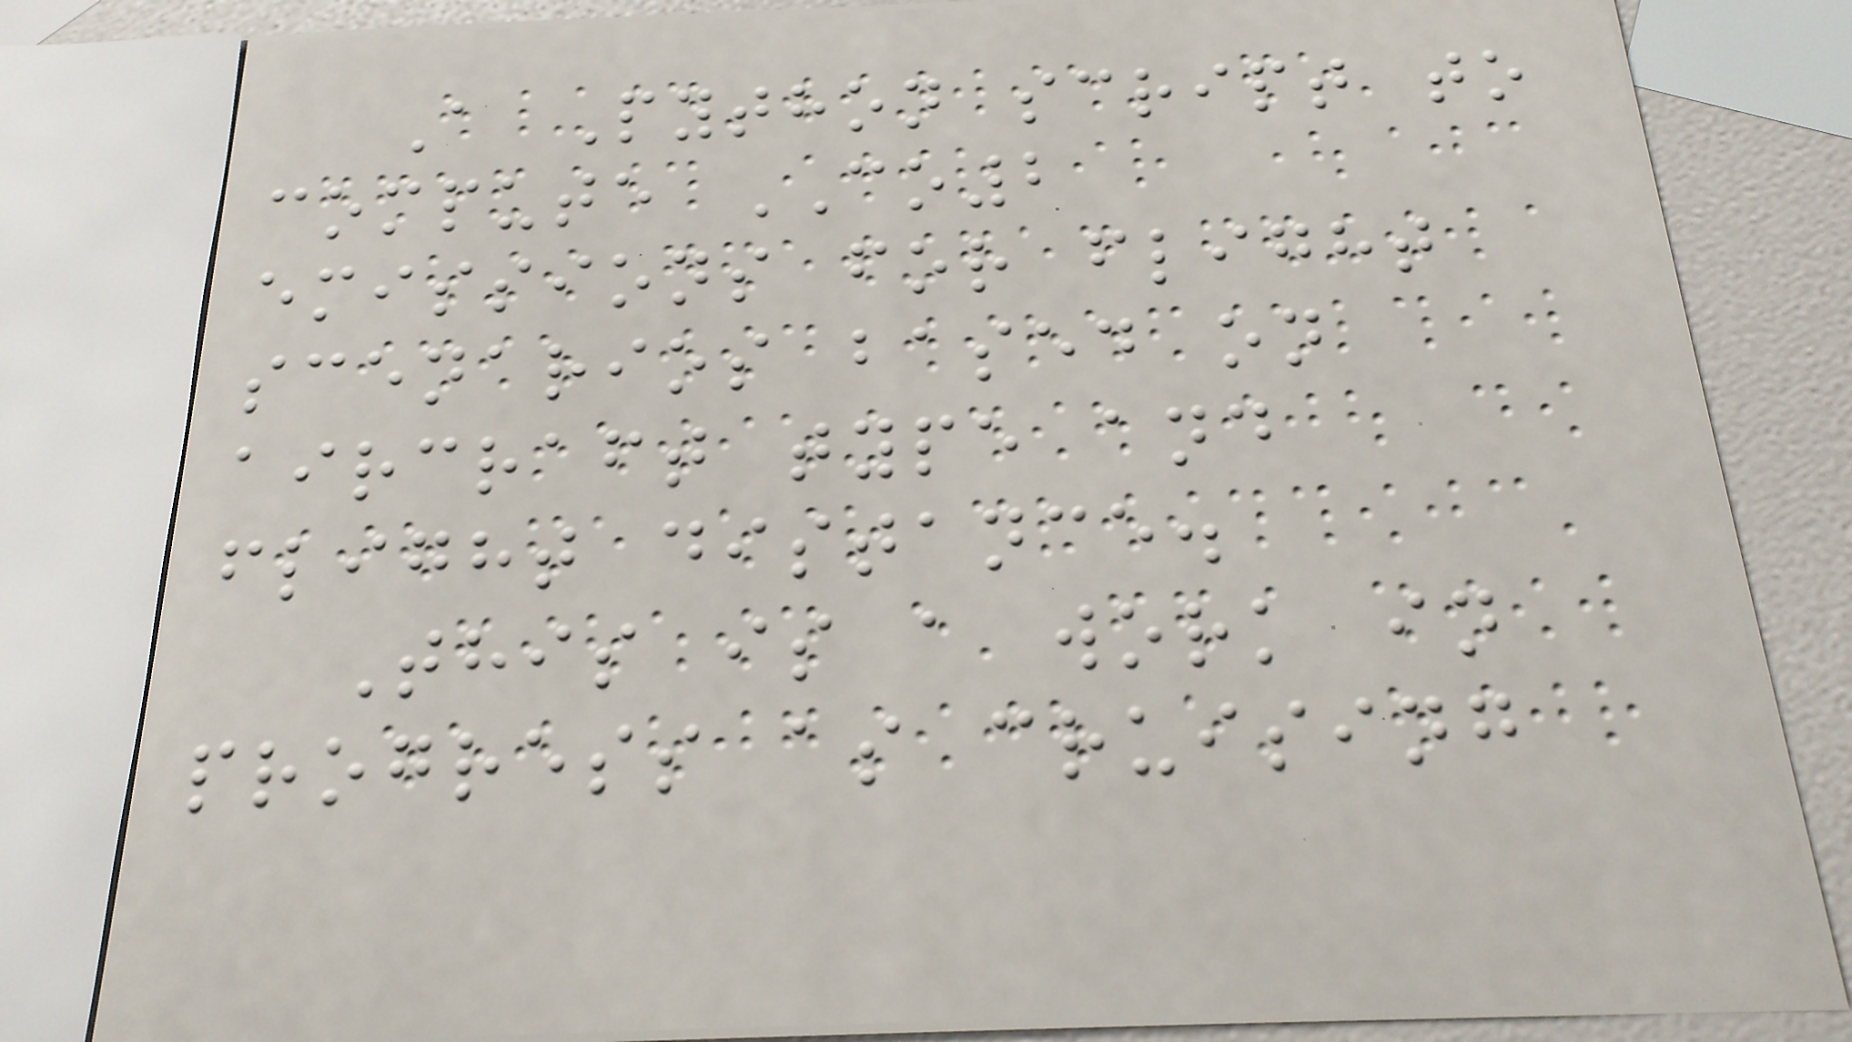A Python script to
compute CO2
emissions for flight
scenarios based on
aircraft type and
flight distance.
This is a work in
progress as cruising
